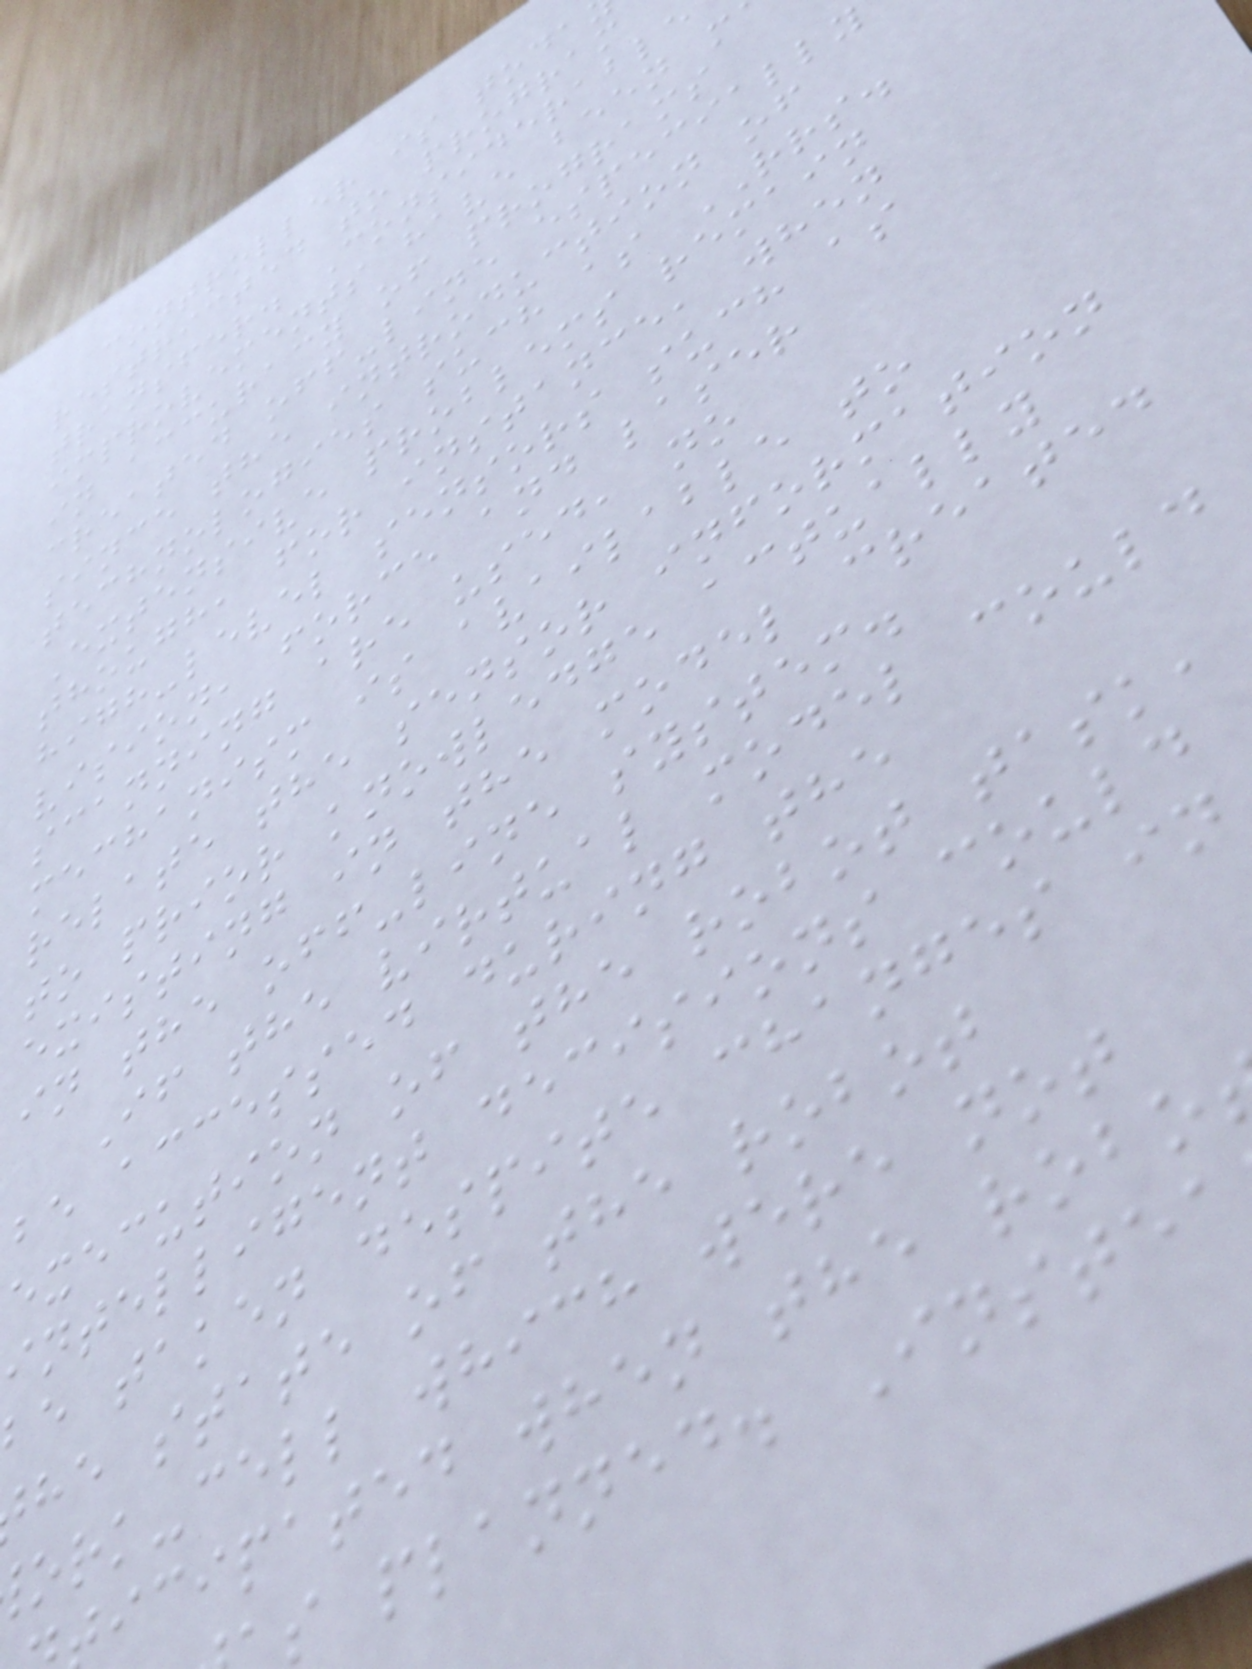controller is toda
restricted to program
transfer. Considerable
improvements have been m
in accuracy of programs
created off-line especially
since the introduction of
technologies such as RRS.
Extensive problems remain
though, for instance, when
high-level sensors such as
vision, force and laser
scanning are used, no
mechanism is available to
relate the sensor information
to prior knowledge actually
existing in the model created
in the off-line system.
If the virtual model could
be accessed during the
execution of the robot task,
intelligent decisions could
e taken despite changes in
he state of the robot
ork-cell which were not
icipated when the robo
s planned. Instea
